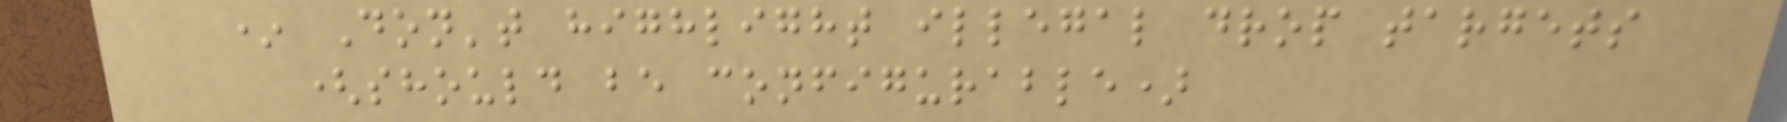* Don't highlight illegal drop targets
(should be configurable)
